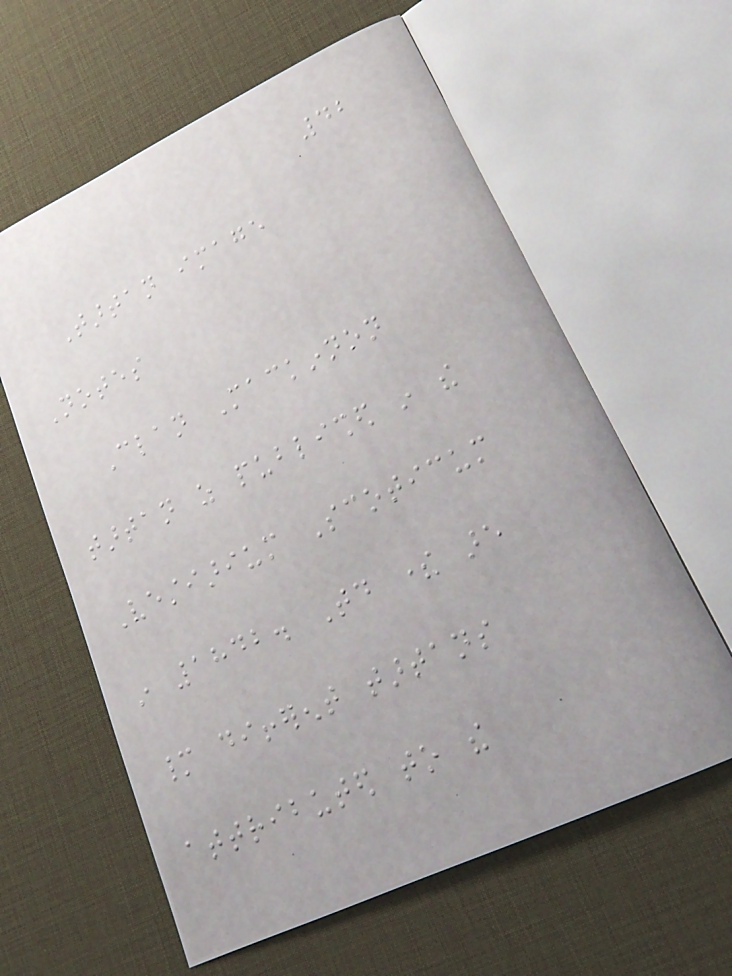42
Tartan image
Notes
Clan Mackinnon
tartan as published in the
Vestiarium Scoticum
in 1842. Today there are
many different tartans
attributed to the
